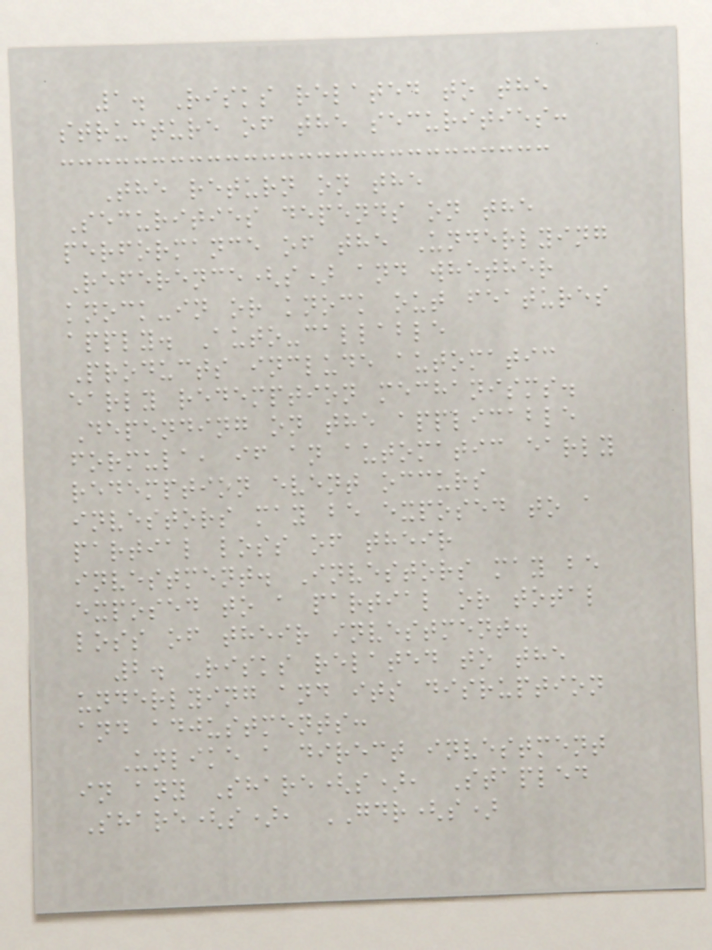1. Risks related to the
structure of the securities:
The return on the
Securities depends on the
performance of the Underlying
Reference(s) and whether
knock-in or knock out features
apply. Auto-callable
Products include automatic
early redemption mechanisms.
Depending on the applicable
formula, if an automatic early
redemption event occurs
investors may be exposed to a
partial loss of their
investment. Investors may be
exposed to a partial or total
loss of their investment.
2. Risks related to the
underlying and its disruption
and adjustments:
Unlike a direct investment
in any Share(s), Stapled
Share(s), GDR(s)
